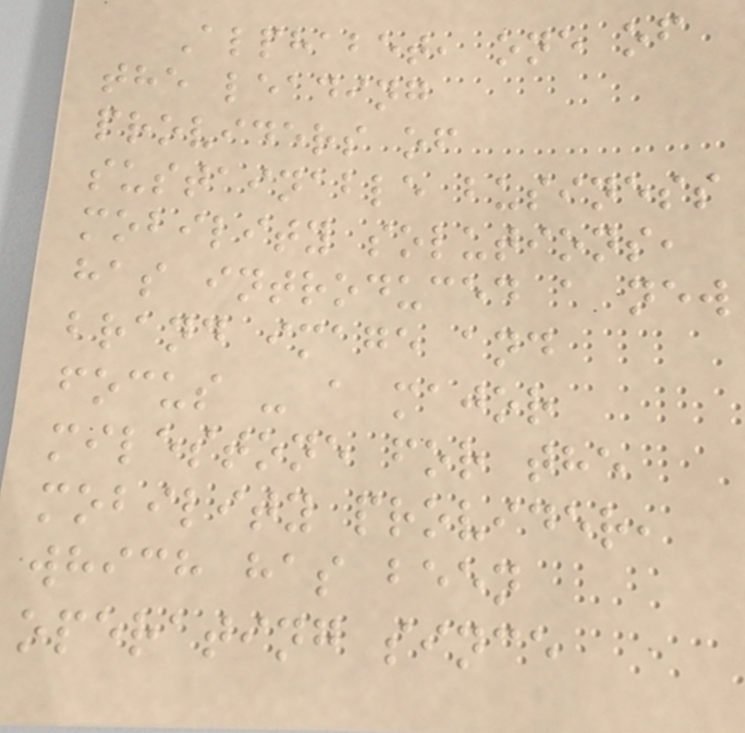Alphabet, one of
the leading
providers of
sustainable business
mobility solutions,
has introduced a new
brand image and
focus - a major
milestone for the
mobility provider,
which has been
operating since
